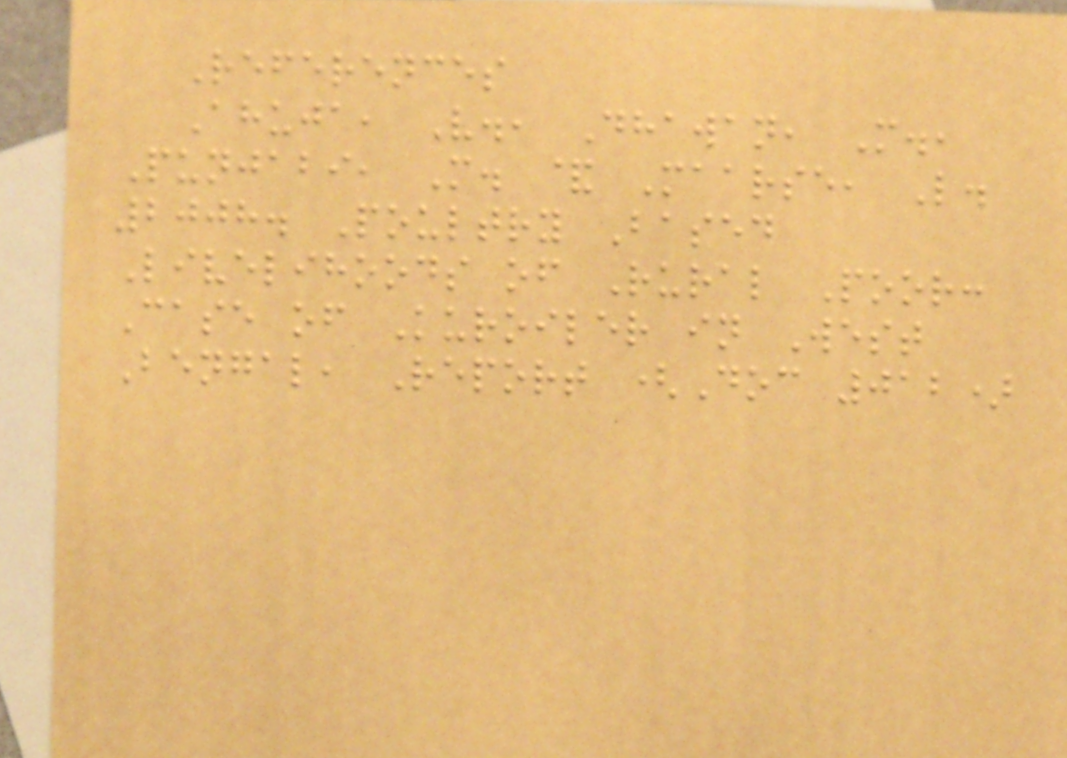References
Ahuja, V., Dhawan, M.,
Punjabi, M. & Maarse, L.
2008. Poultry Based
Livelihoods of Rural Poor:
Case of Kuroiler in West
Bengal, Report (Doc 012)
